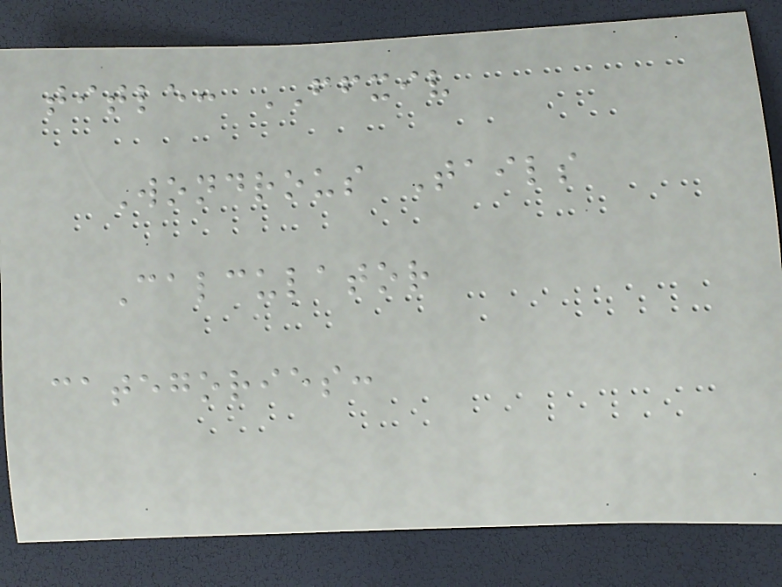title: FFXIV
Wondrous Tails
Calculator
categories:
